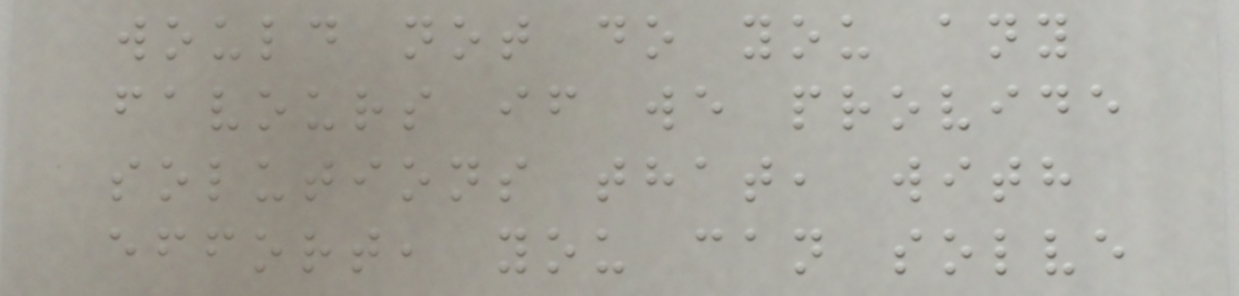would not do you any
favours if we provide
solutions that, with
effort, you can solve
